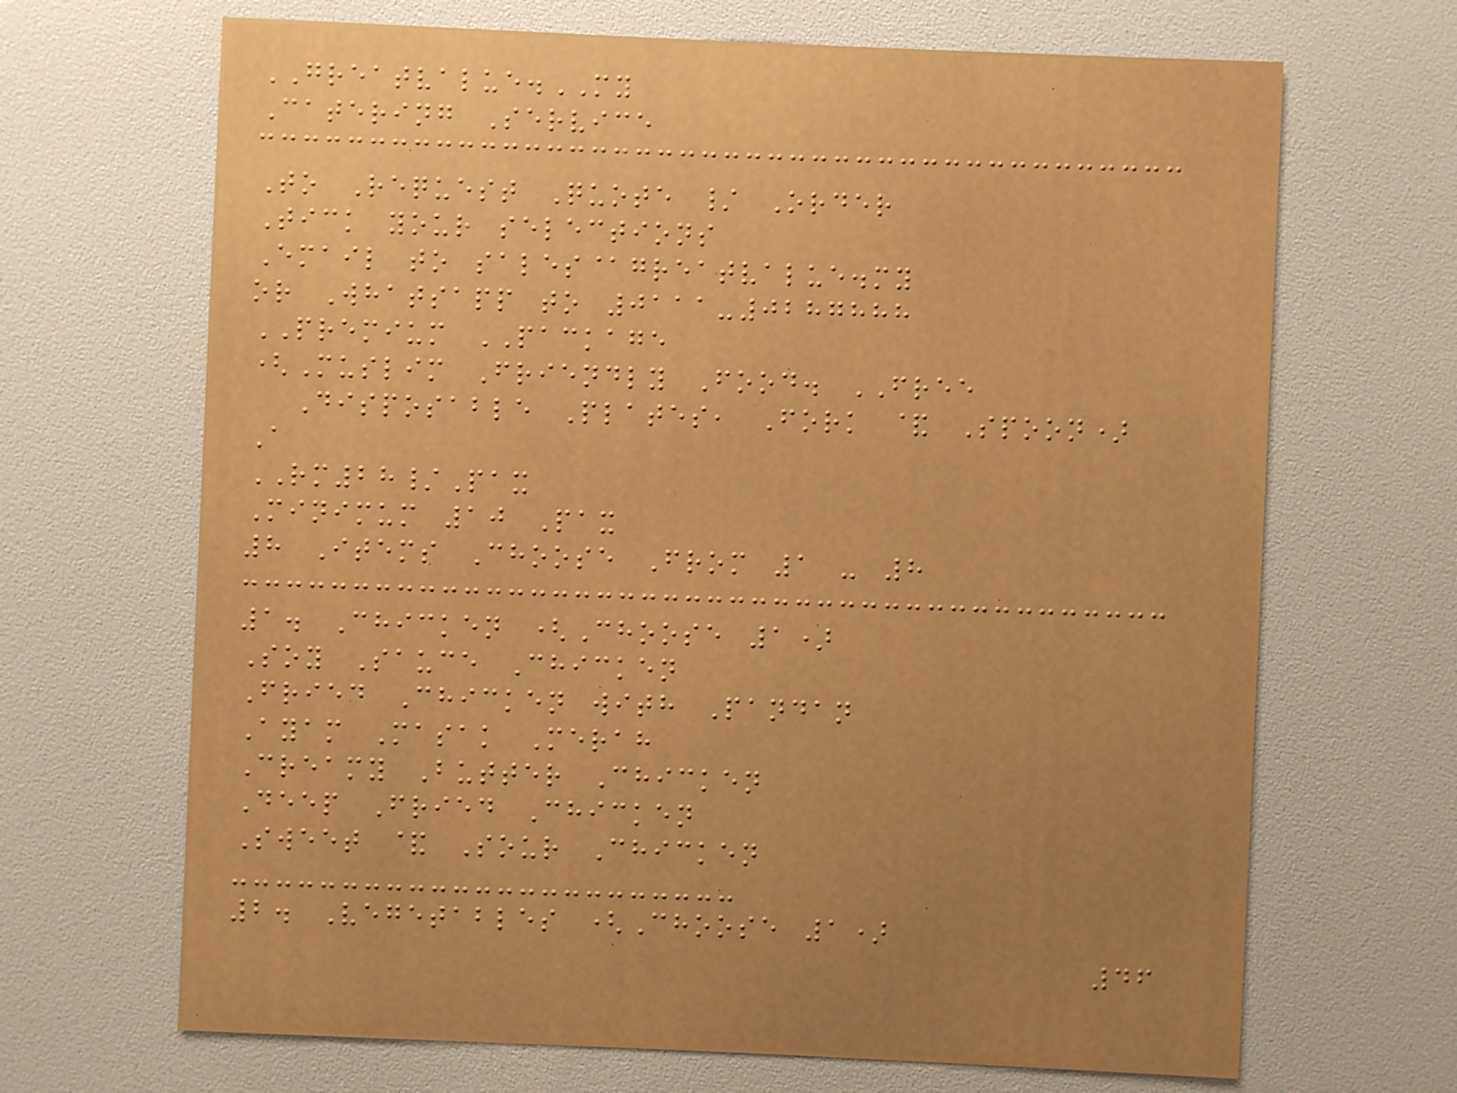GREATVALUE.MY
Catering Service
To Request Quote / Order
Tick your selections
Email to sales@greatvalue.my
or Whatsapp to 0111-0287888
PREMIUM PACKAGE
(Muslim Friendly Food. FREE
Disposable Plates, Fork & Spoon)
A
RM28/Pax
Minimum 10 Pax
8 Items Choose From 1 - 8
1. Chicken (Choose 1)
Soy Sauce Chicken
Fried Chicken with Pandan
Ayam Masak Merah
Creamy Butter Chicken
Deep Fried Chicken
Sweet & Sour Chicken
2. Vegetables (Choose 1)
46
